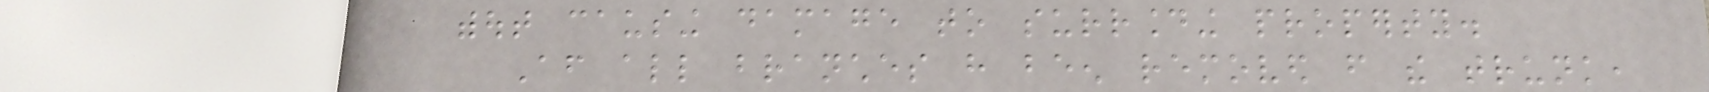without causing damage to surrounding property.
After all branches have been removed from the trunk,
